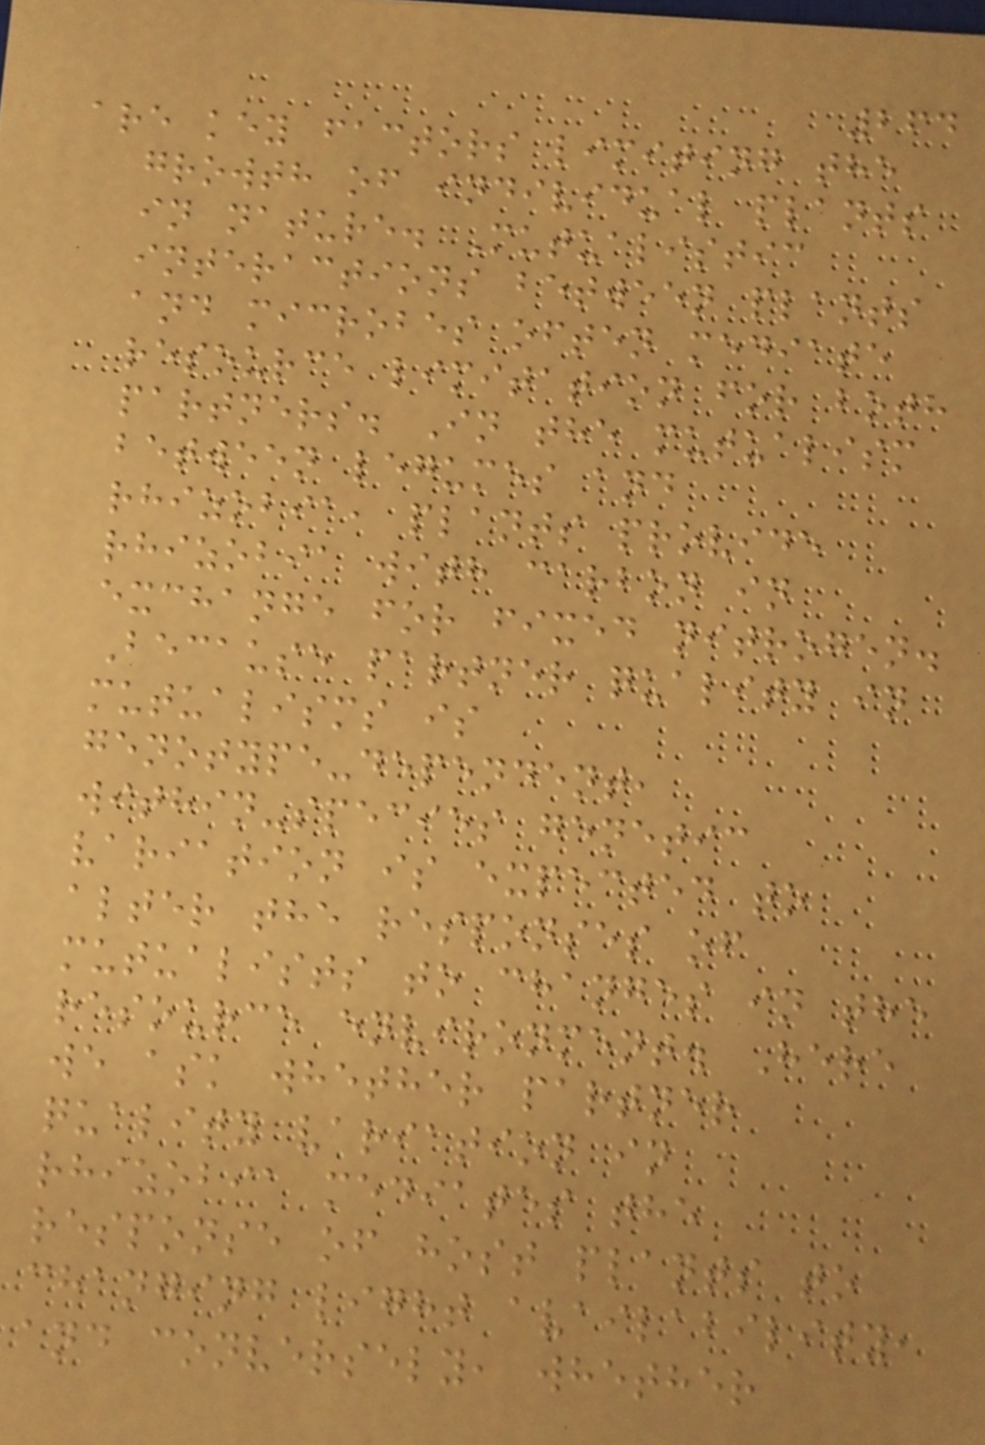264
are key factors limiting the
growth of individual plants
in nature. Mutualistic
interactions between plants
and microbes often mediate
resource limitation for both
partners. In the mutualism
between legumes and
rhizobia, plants provide
rhizobia with carbon in
exchange for fixed nitrogen.
Because partner quality in
mutualisms is
genotype-dependent,
within-species genetic
variation is expected to
alter the responses of
mutualists to changes in the
resource environment. Here
we ask whether partner
quality variation in
rhizobia mediates the
response of host plants to
changing light availability,
and conversely, whether
